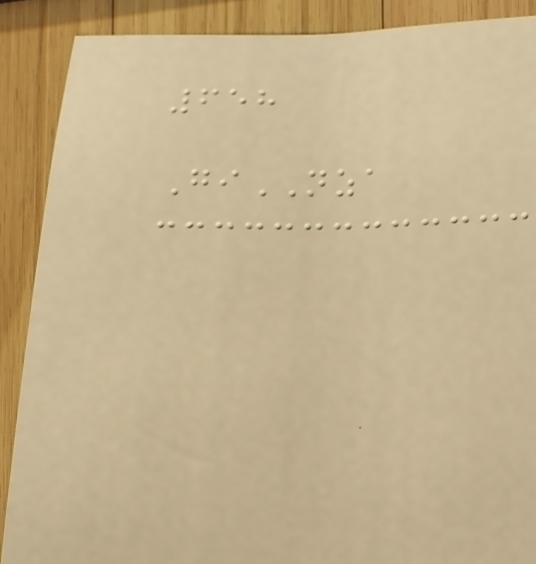658
GiNZA
